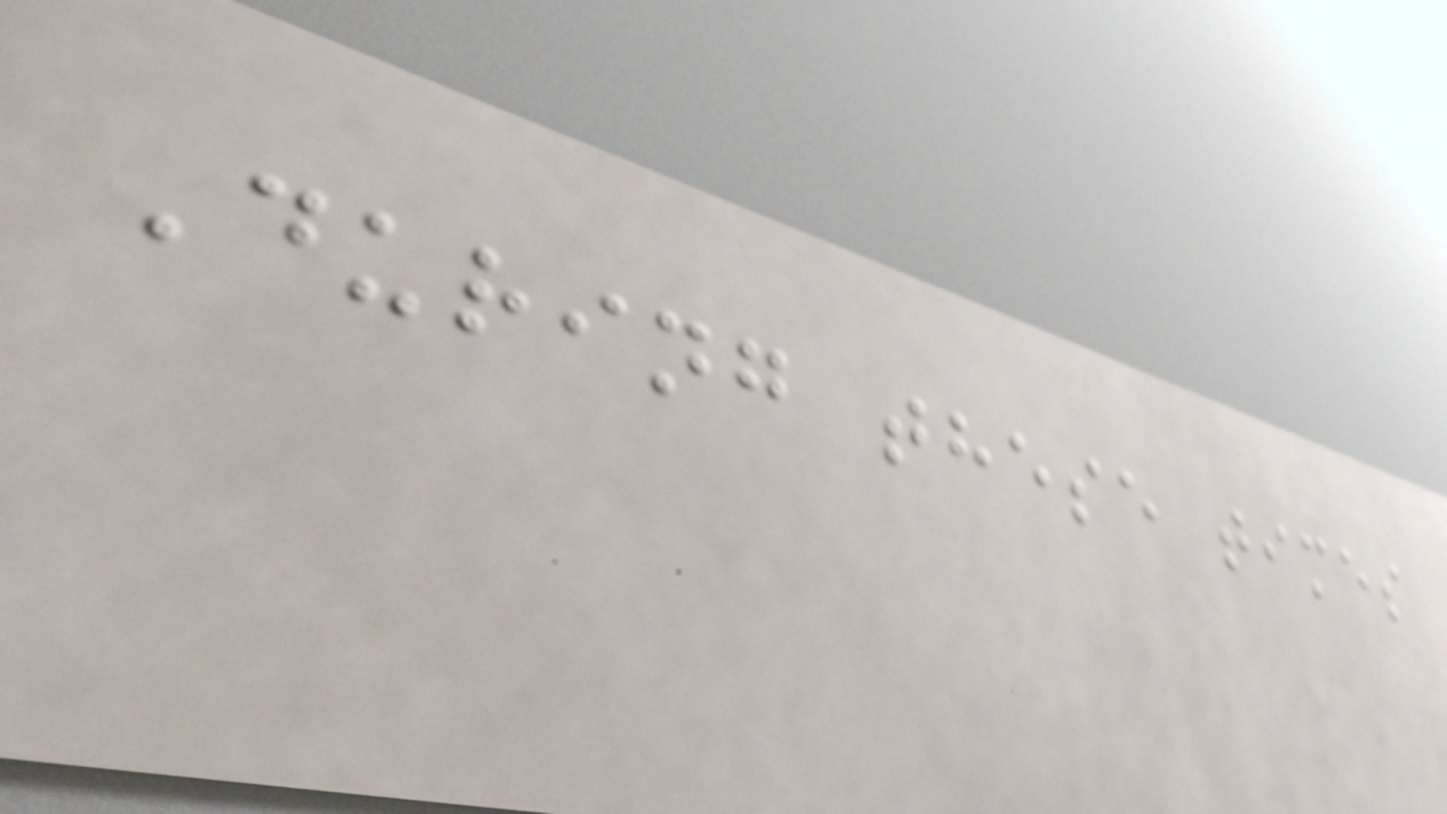During these times
